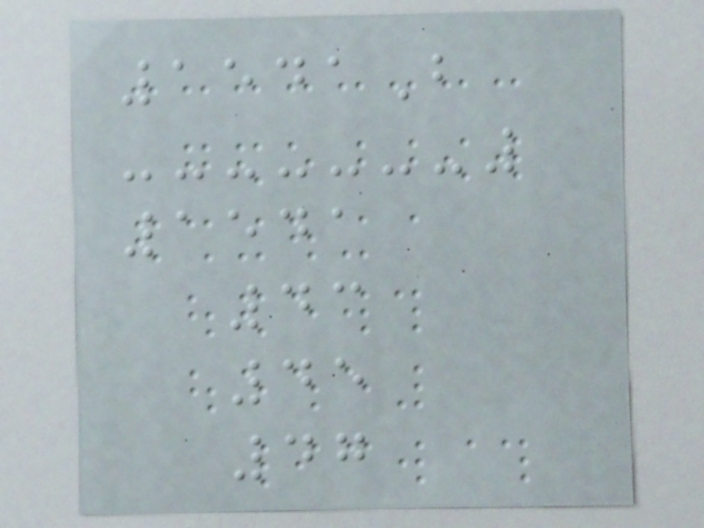1541B
1541
43
45
47
